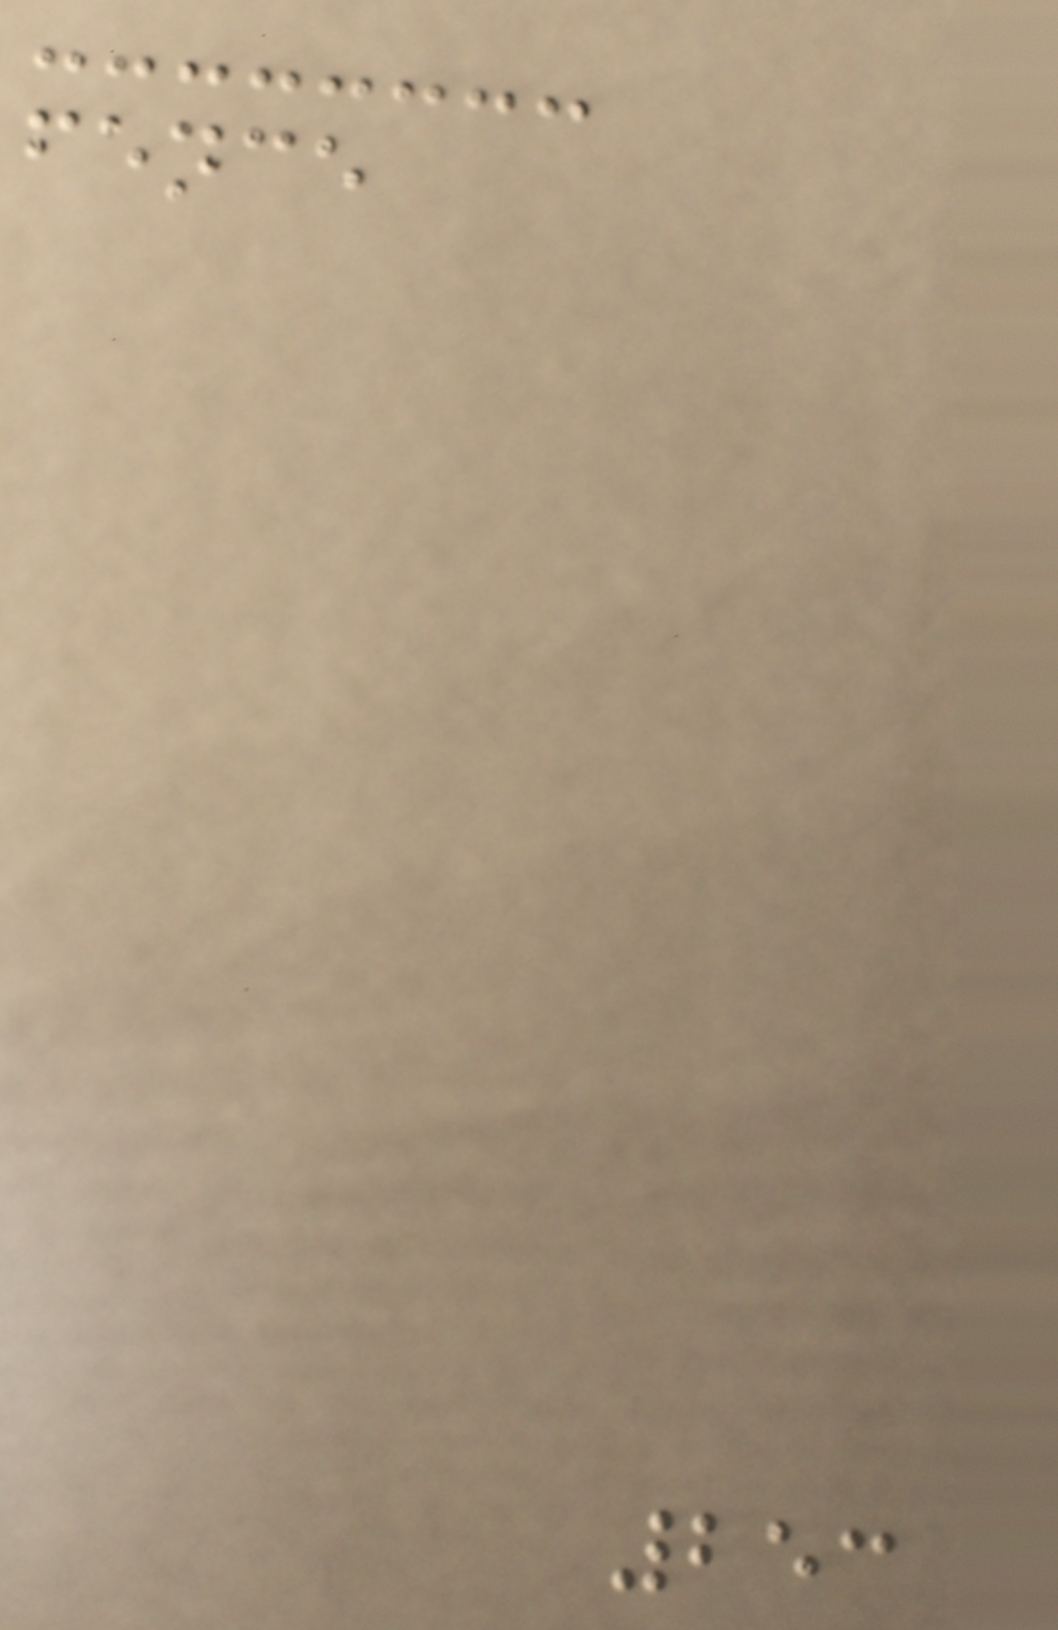fence
253
